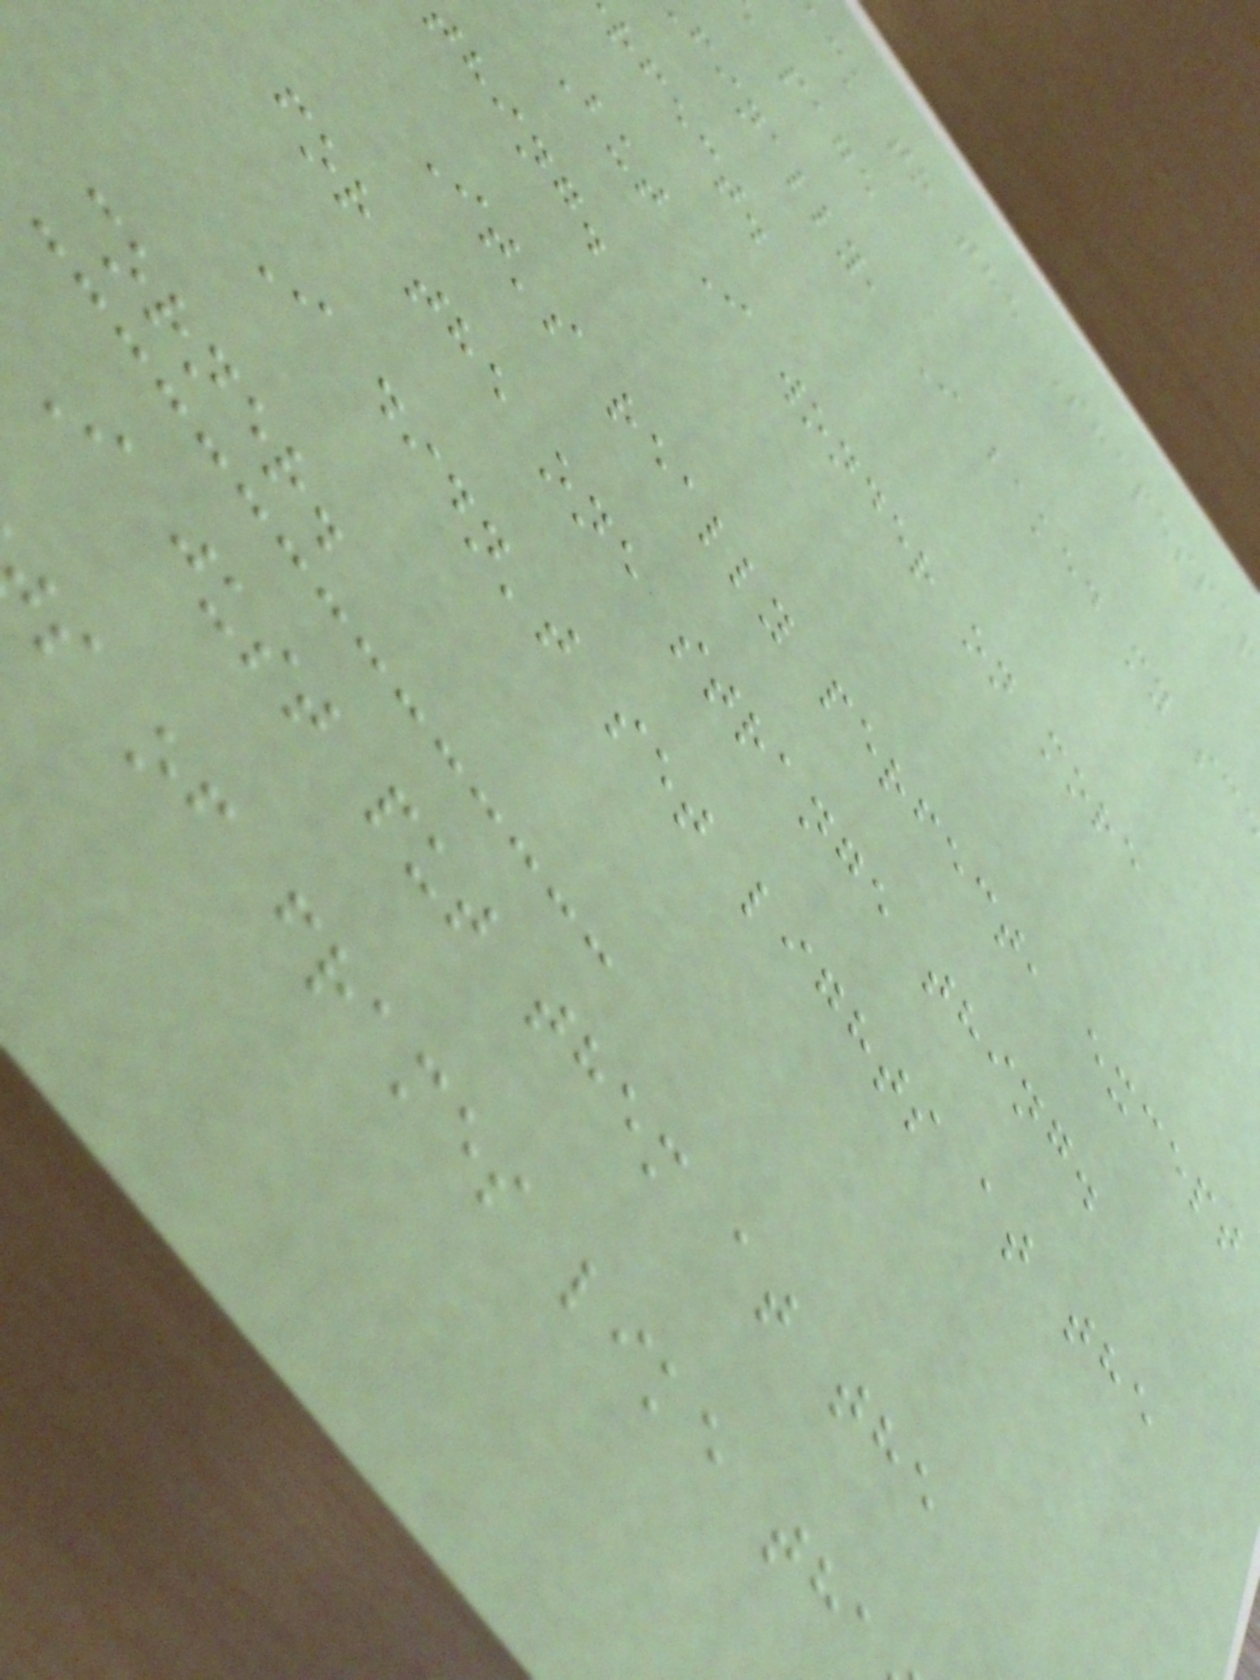ack to the Shapespa
page
finally, I baked my sc
rfect.
But I wonder on more
thing.
It's really perfect, except
for the one strange thing.
I didn't set lights at the
corner.
I just put them at the
s of frames like tha
